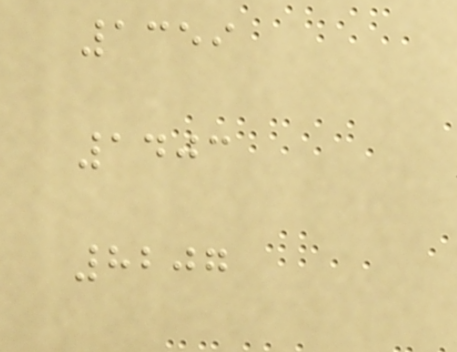1359
1403
8207
